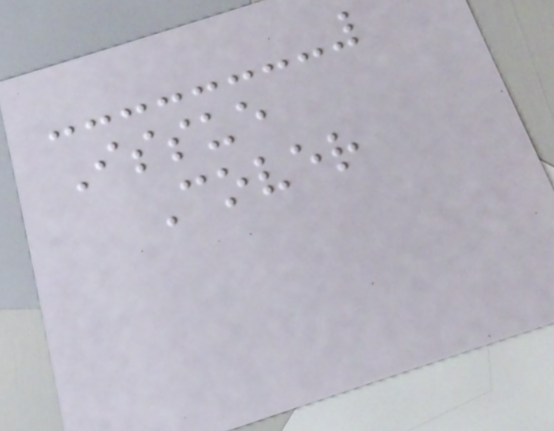Issue
Cover
